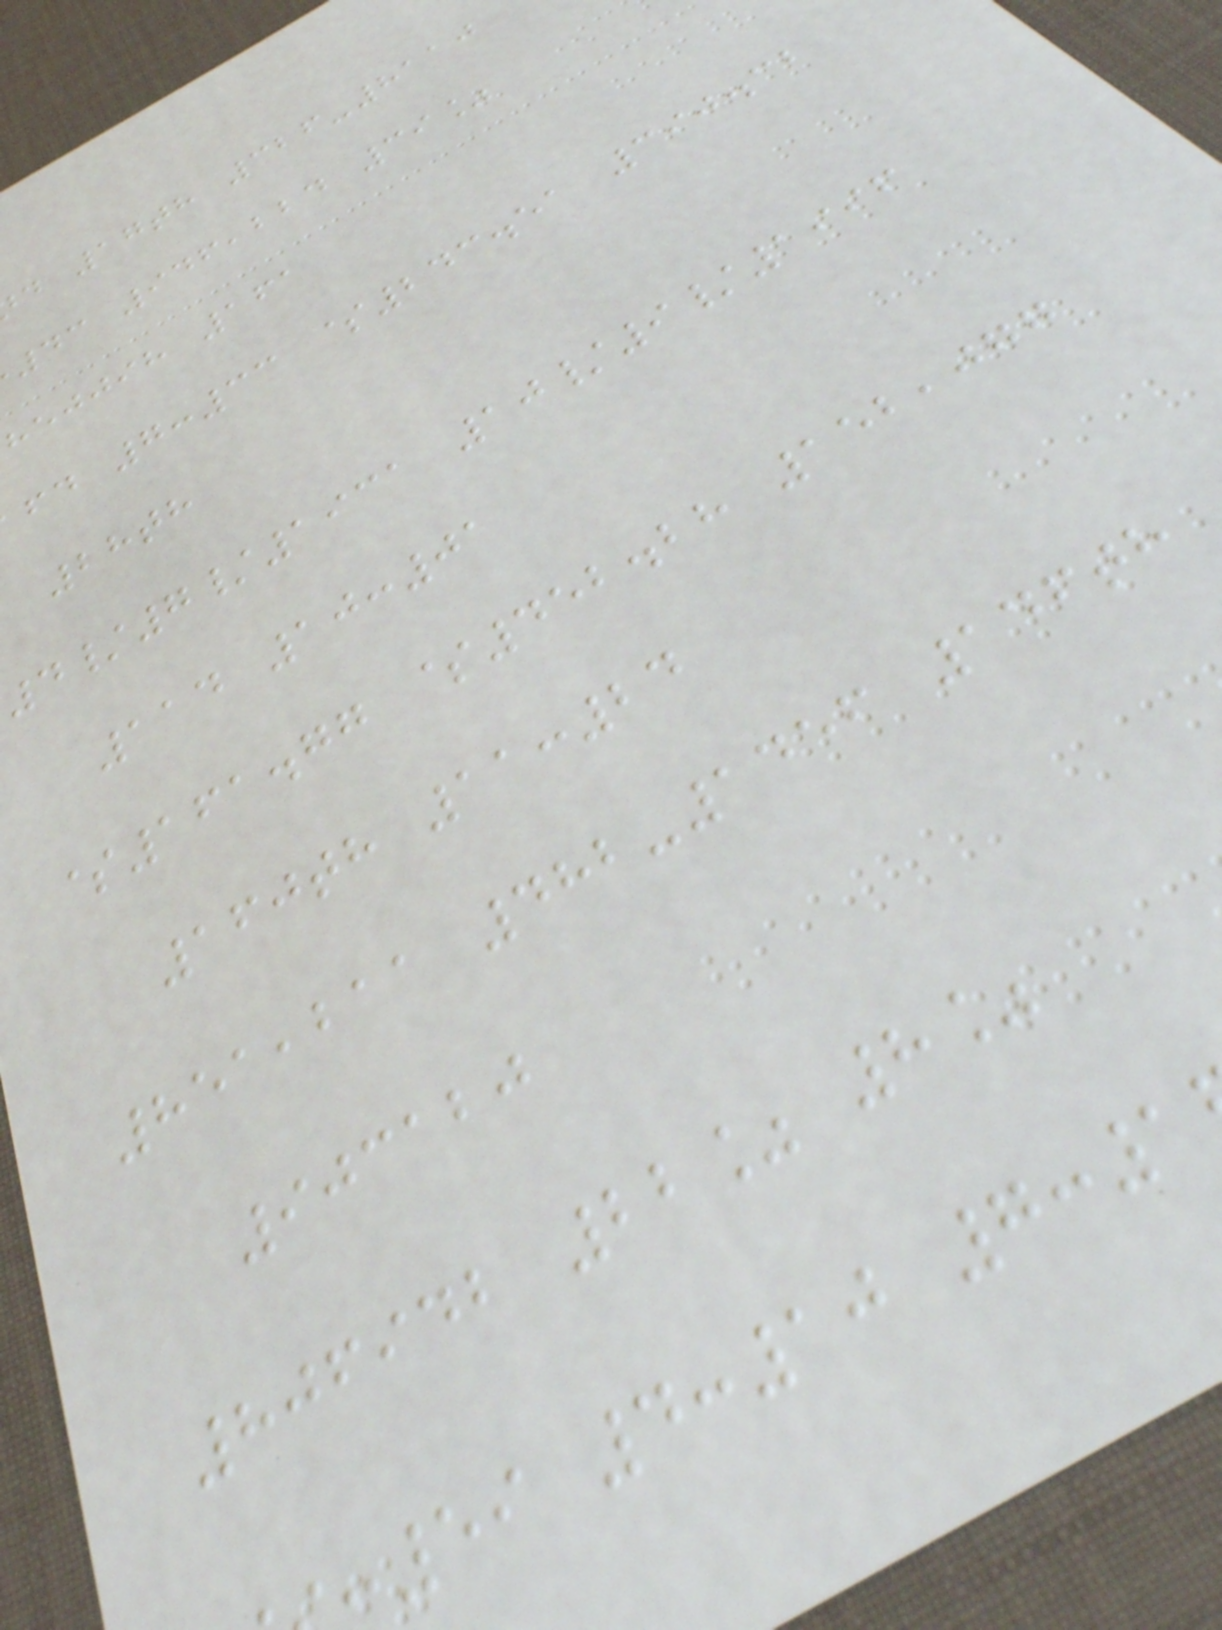d 17th 326-8110
43 946,224 39%
hejjih 161
fd 7:33 $243.51 390.32
28th
4/7/1931 10/9/1996
114 10:01
$161.77 $452.28 152,077
160th 11:24
851,211 482-1456 146th
903120
806942 22% 8%
59 4:10 7:1
